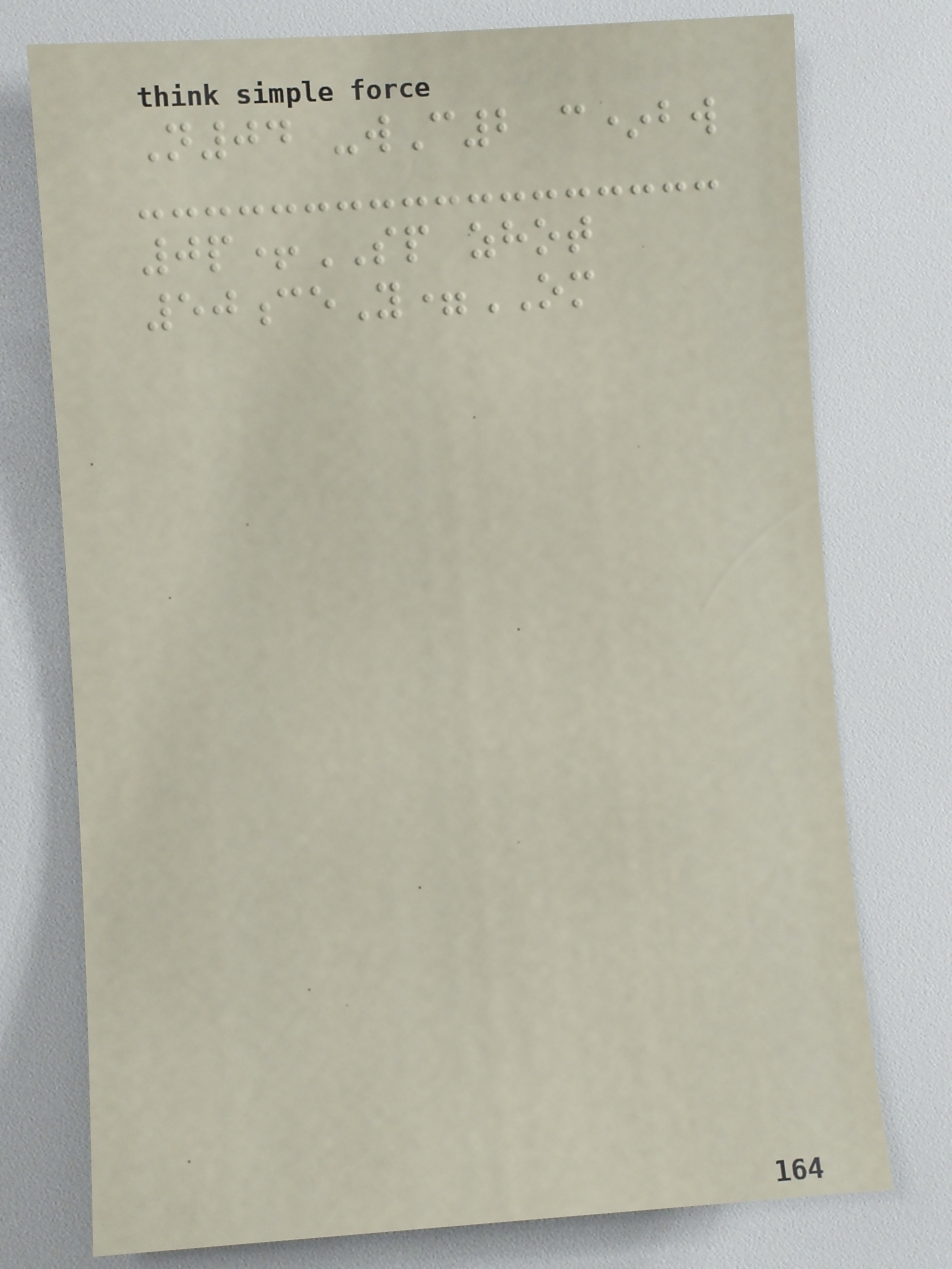N04 -wC2 c*bw
0p+SP zhot
50ceY=OM
